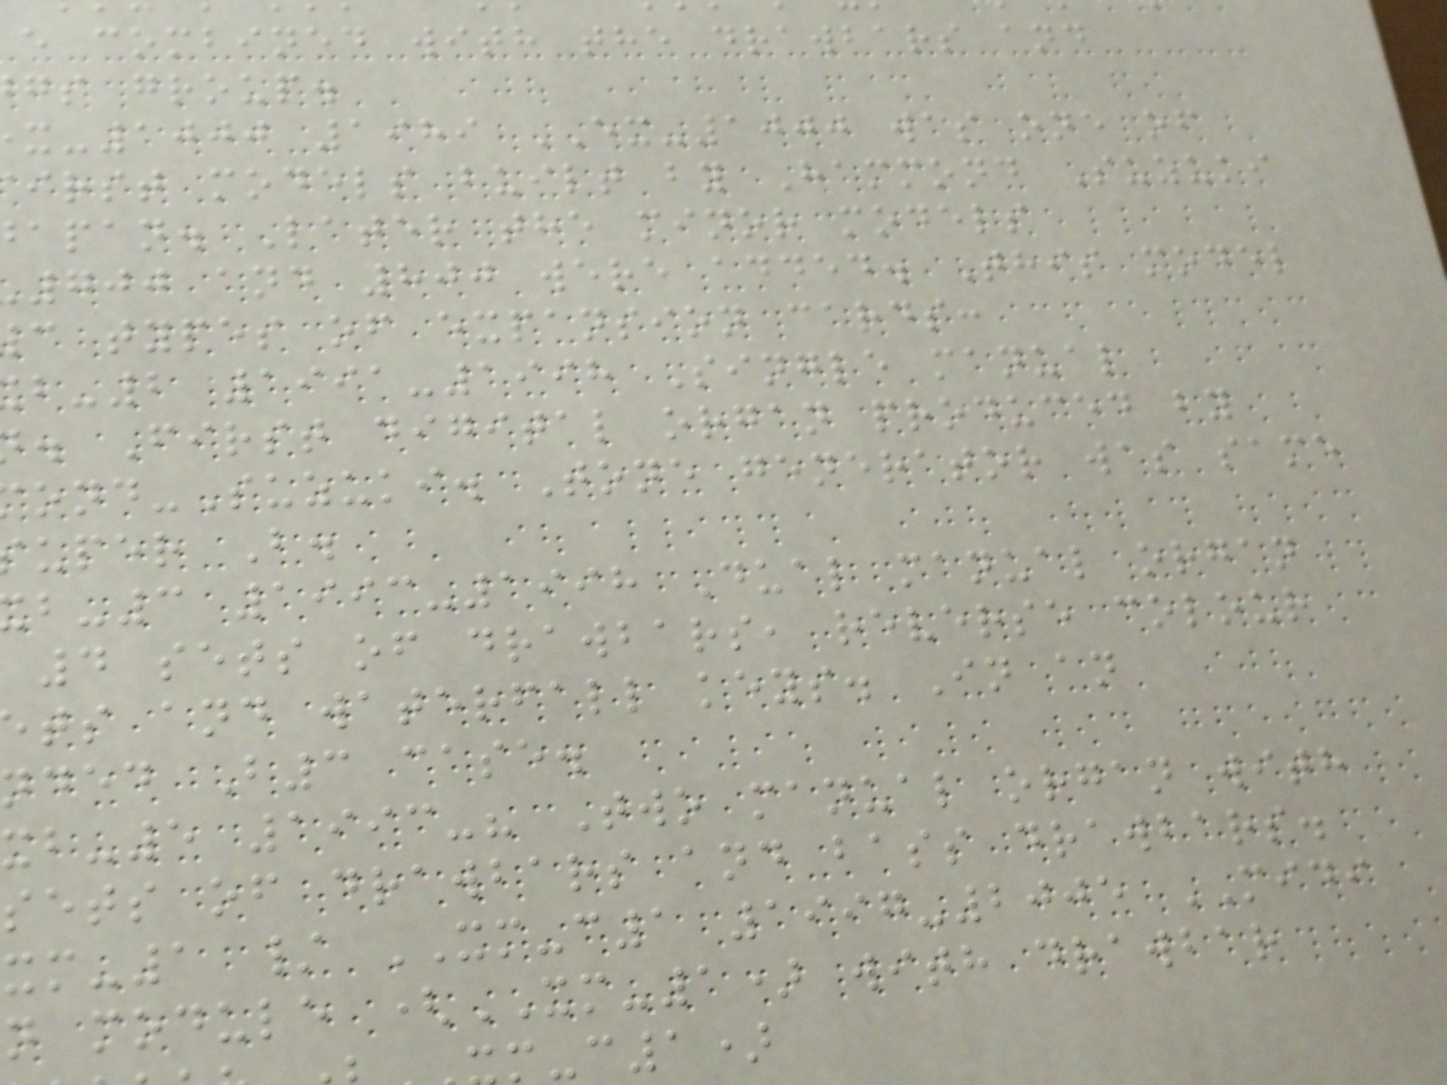e combined with the drawbars and
gs group.
x-1000 1989 EX-1000 was one of
irst models built by Hammond Suzuki
apan. Later the minor models
700 and 800 were added. This model
c types of expansion cards:
b-2 1991-1998 Single manual
. First digital organ produced by
ond-Suzuki. Tone generator was same
uper B.
b-3 1993-1998 Dual manual organ
4 sets of drawbars, reverse colour
ts and waterfall keys. In an
nded B3 case.
xb-5 1993-? Two manual organ with
sets of drawbars and bass drawbars.
xm-1 / XM-c1 1997-2005 MIDI
n module (XM-1) with drawbar
m-c1)
